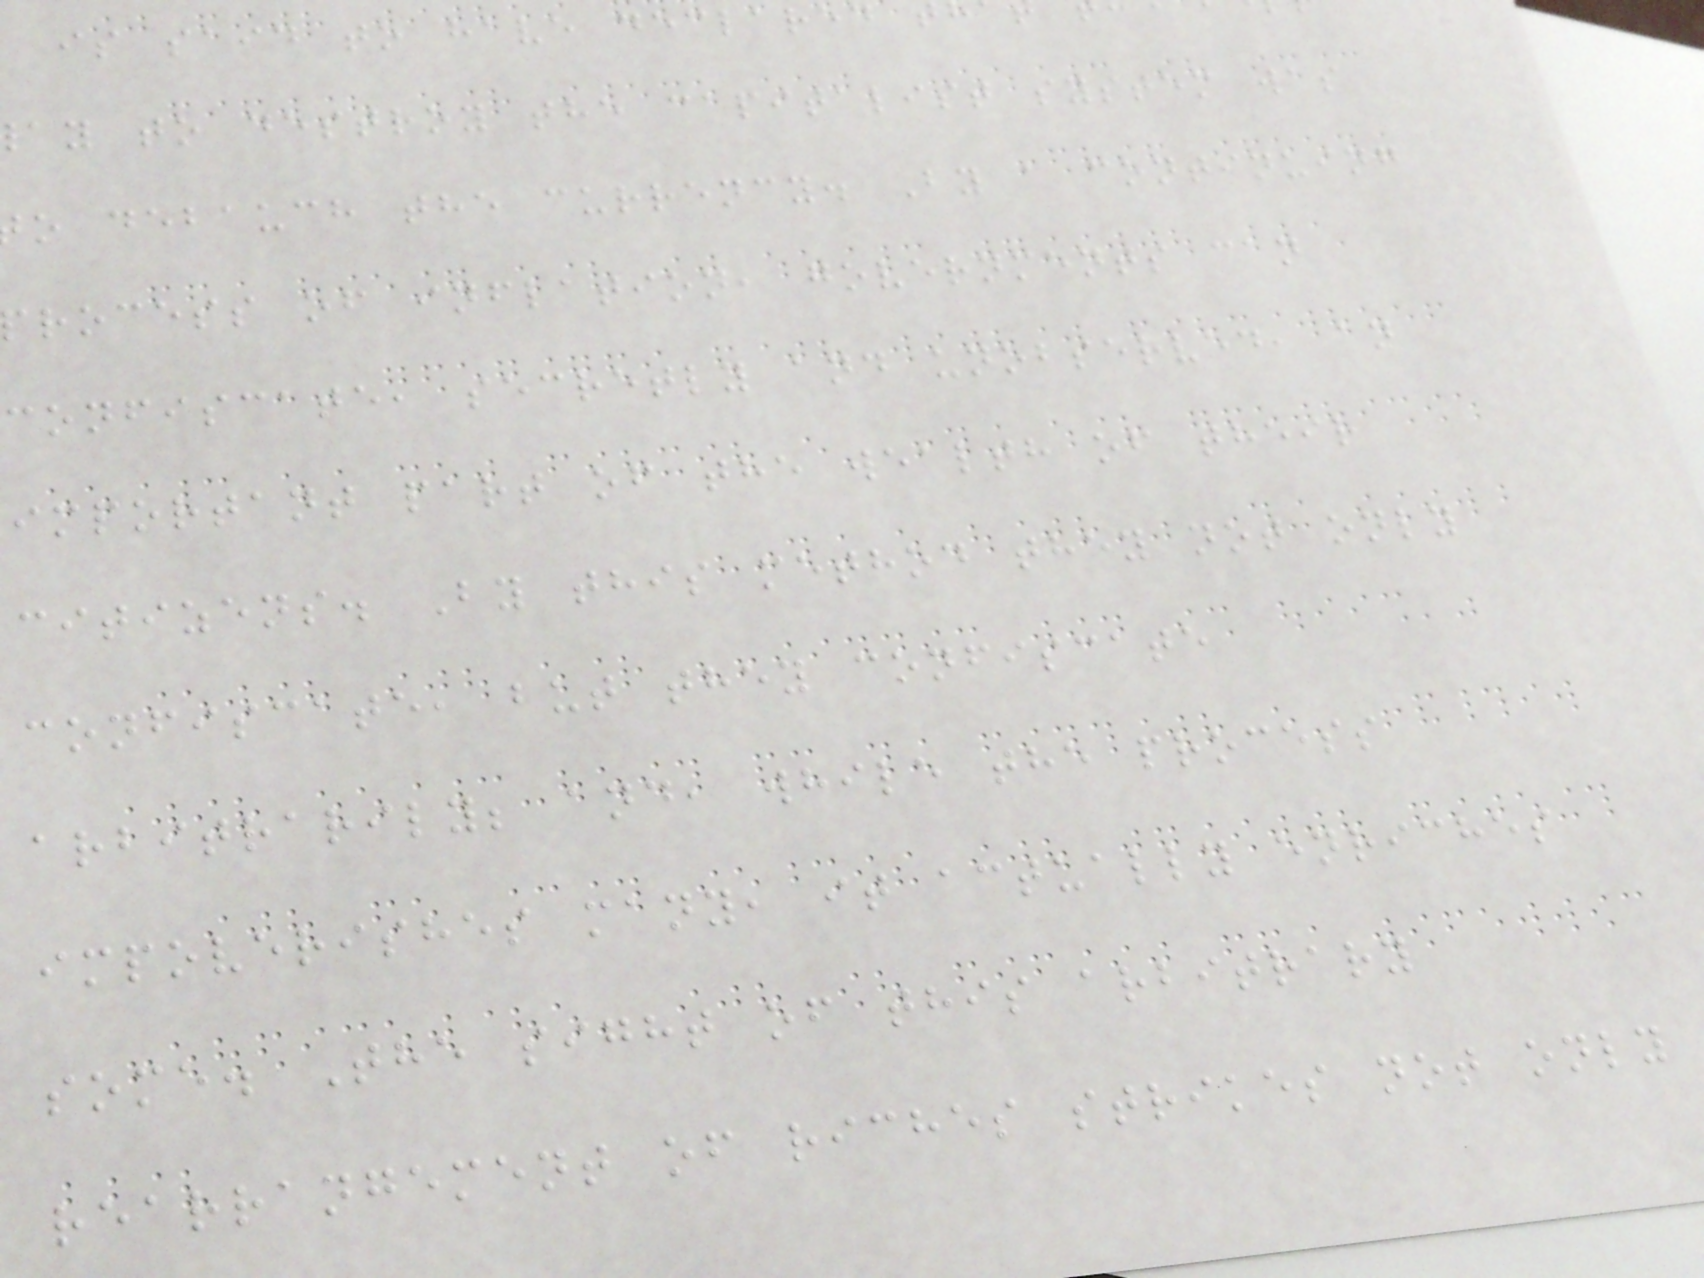is said to have declared
ay to destroy the capitalist system was
o debauch the currency. By a continuing
process of inflation, governments can
confiscate, secretly and unobserved, an
important part of the wealth of their
citizens. By this method they not only
confiscate, but they confiscate
arbitrarily; and, while the process
impoverishes many, it actually enriches
some. The sight of this arbitrary
rearrangement of riches strikes not only
